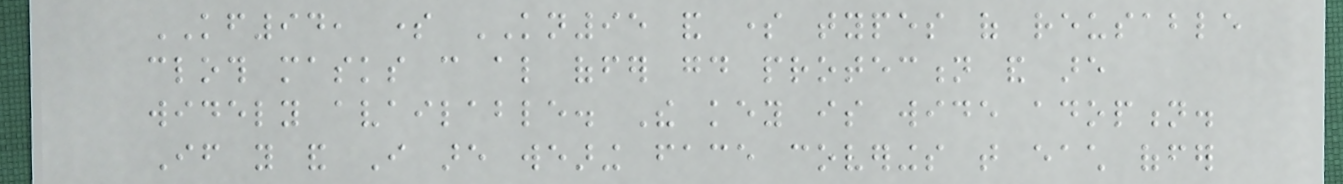KF94, some KN95 and some types of reusable
cloth masks can also offer good protection and are
widely available. The key is wide adoption.
If you and I are wearing face coverings that each offer
